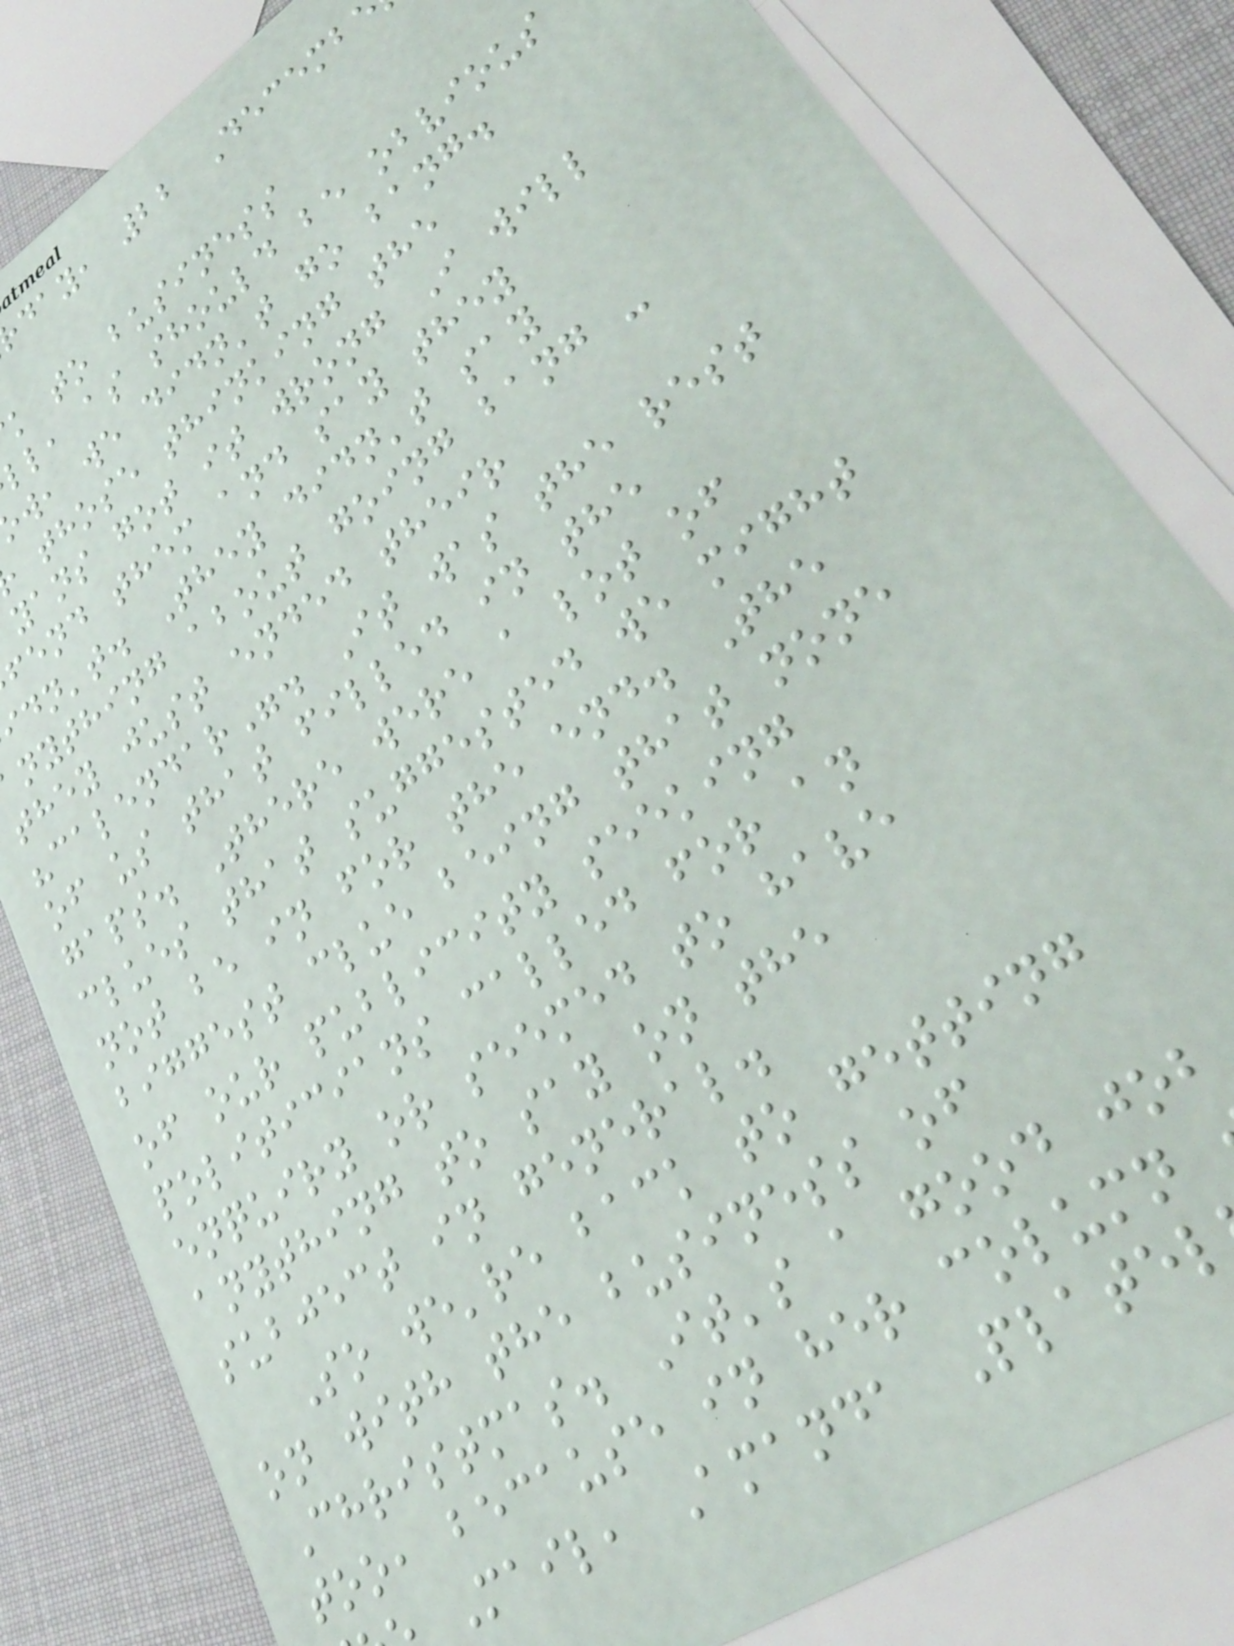day, 22 Decemb
k to business
ll, as should be obvious
w, we didn't go bang.
those thinking the
yans got it wrong I will
fend them and say they
dn't. They didn't say
nything about going bang -
they just ended their
"calendar". It was the rest
of us that filled in the
gaps. There were a lot of
clues that suggested we might
not be in for the end. The
biggest clue being that none
of our publicity seeking
politicians called for an
enquiry or seemed to have
anything to say on the
subject in general.
So we're back to getting
on with the business of
Christmas. It's a good job
too, because in her column
Mail, Amanda Platel
